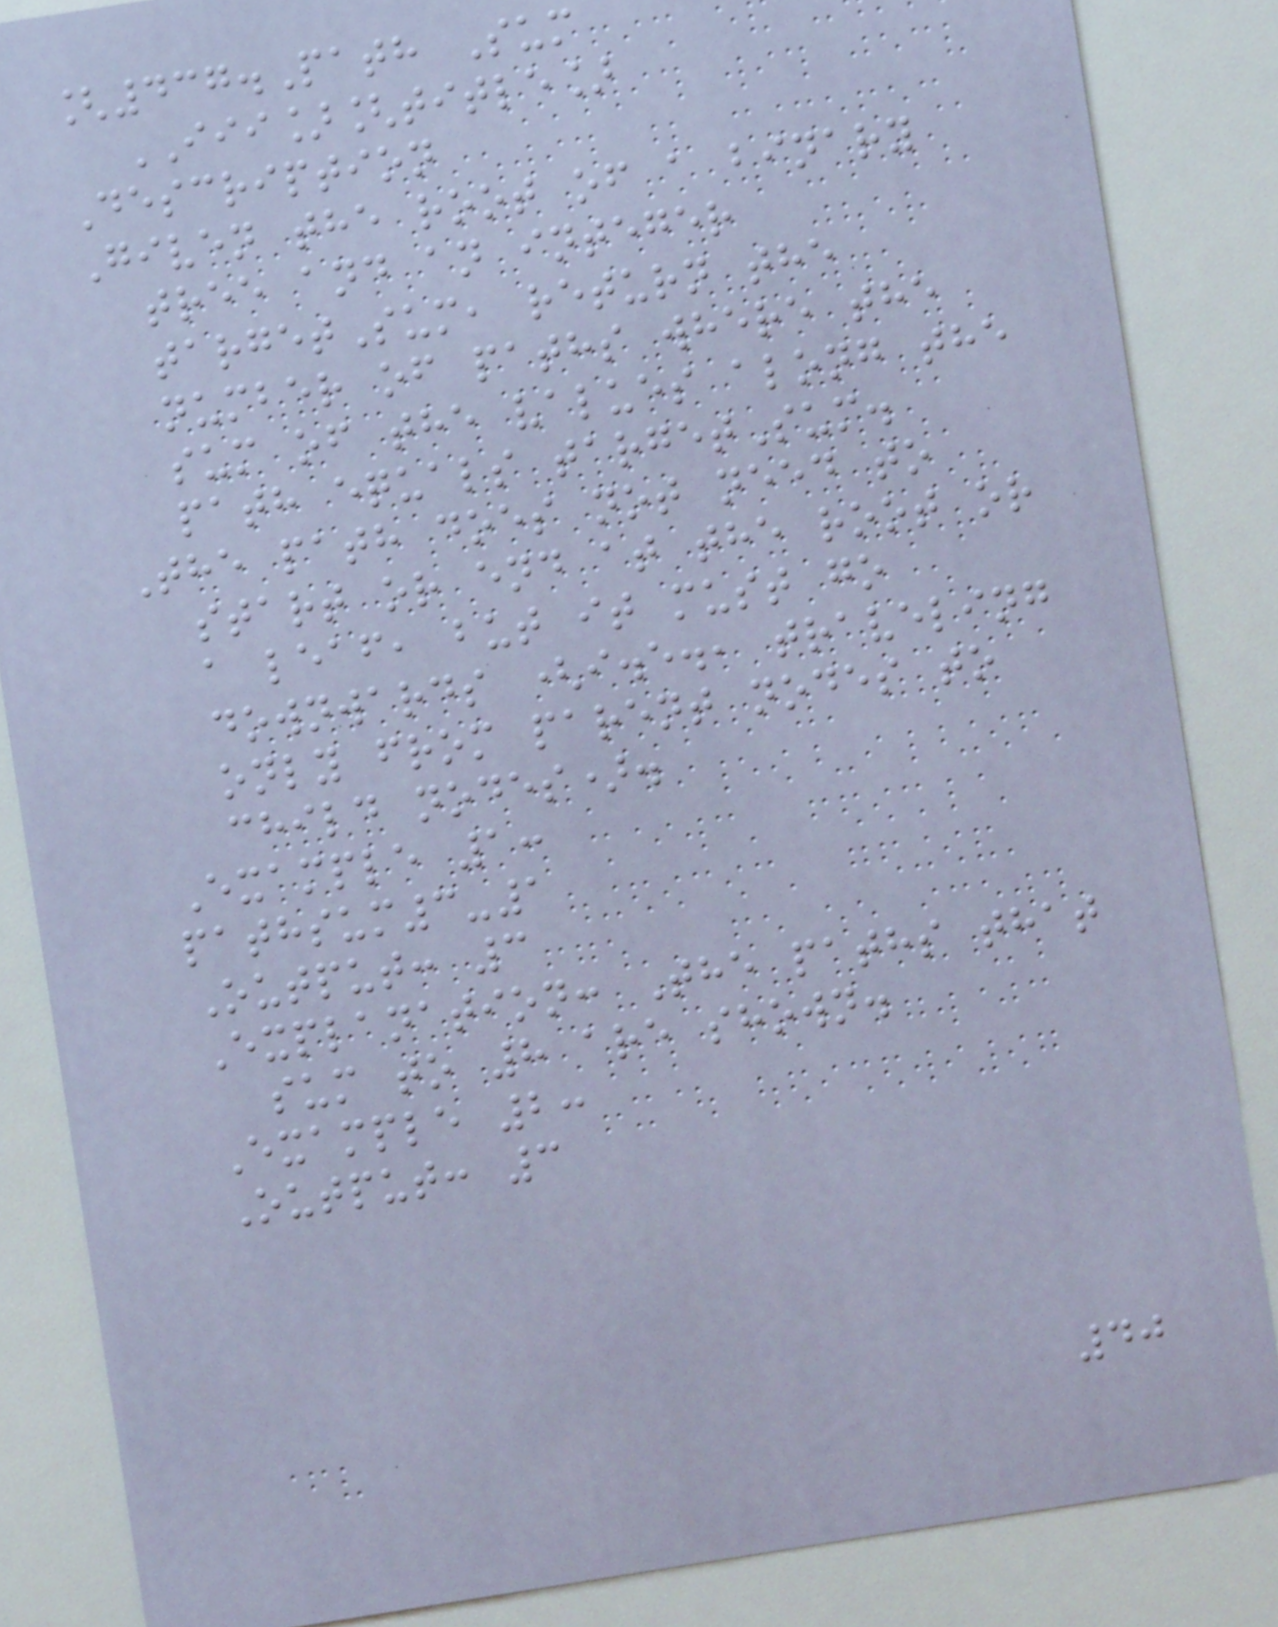[437.Path Sum
III][title]
Description
Given the root of a binary
tree and an integer
targetSum, return the
number of paths where the
sum of the values along the
path equals targetSum.
The path does not need to
start or end at the root or
a leaf, but it must go
downwards (i.e., traveling
only from parent nodes to
child nodes).
Example 1:
pathsum3-1
Output: 3
Explanation: The paths that
sum to 8 are shown.
Example 2:
Output: 3
40
